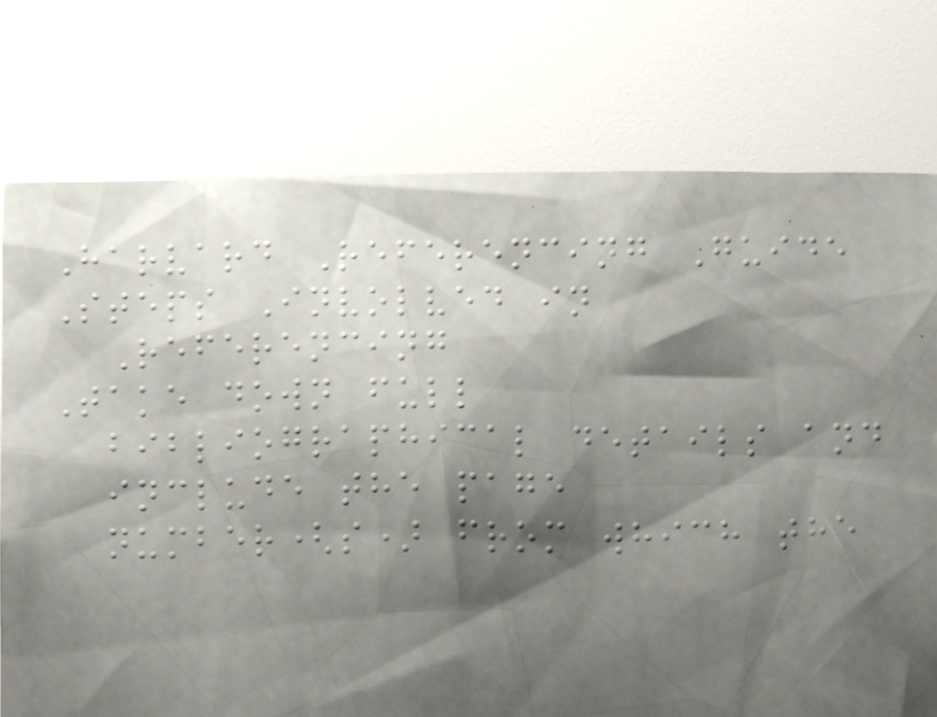Harvard Referencing Guide
Steps Involved in
Referencing
Take down full
bibliographical details and
include the page
number(s) from which the
